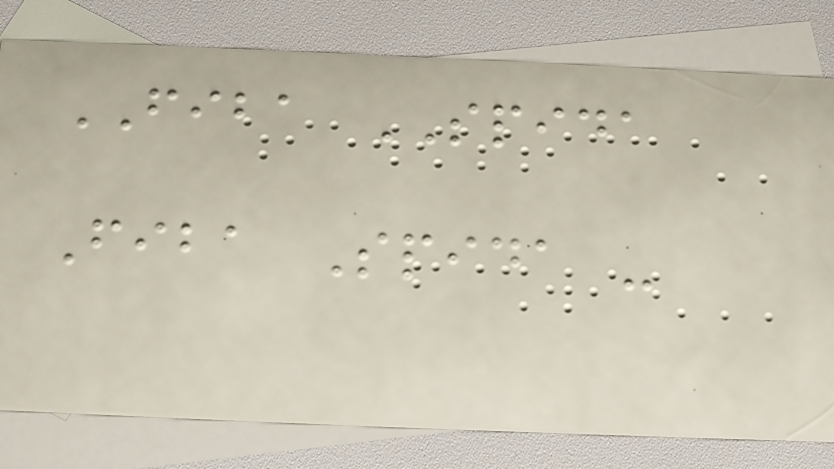FIBA SPIDA
Fiba Spida -
